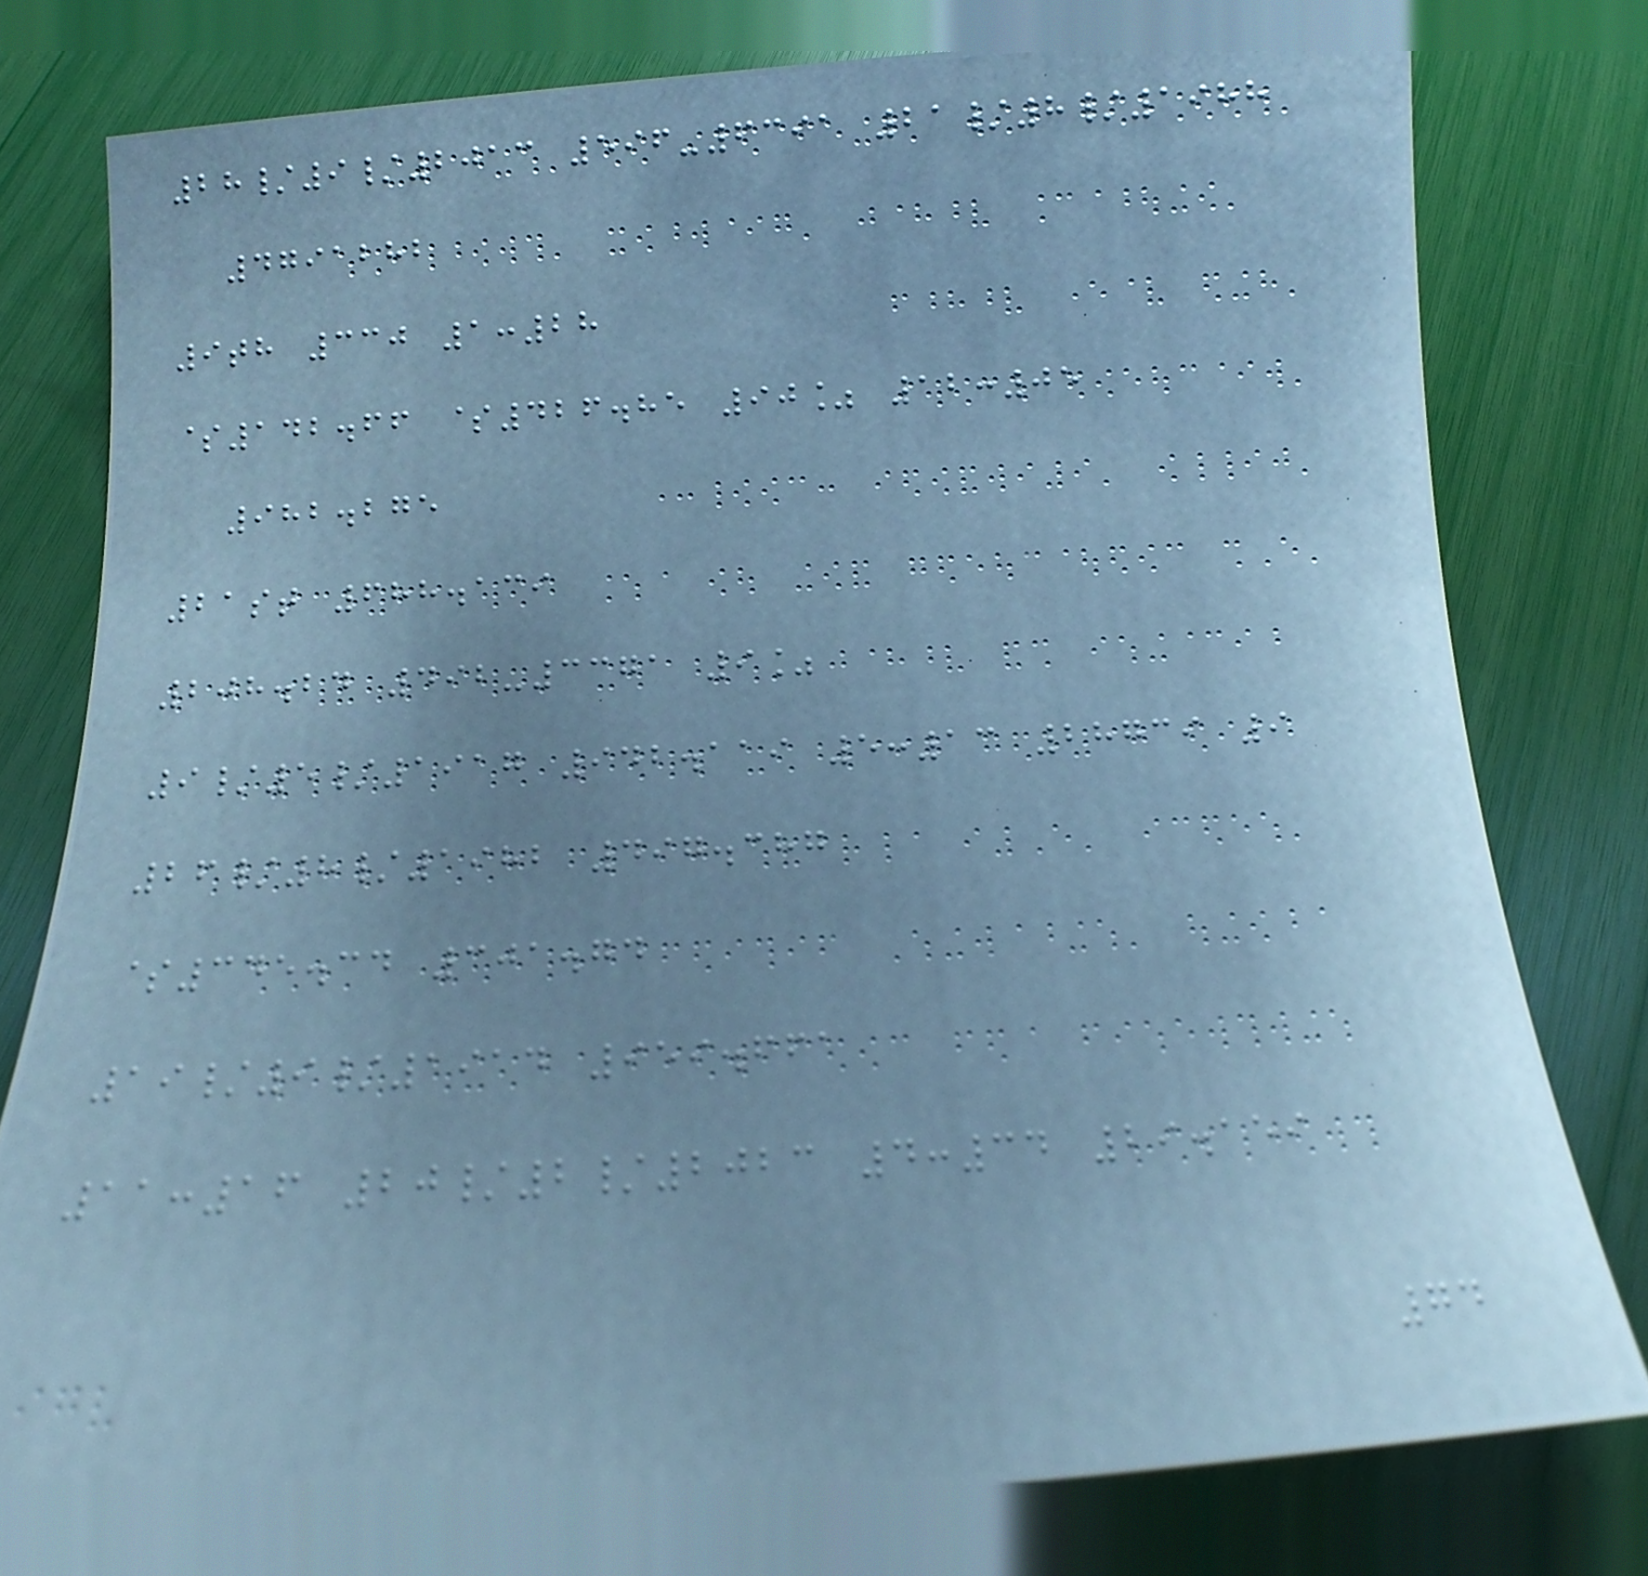28/9/2013 596-6391 21/8/1988
4791282
9th 330 1:28
$142.66 $426.85 90% 12:05
982.275
21st 688.139
208.24 492-3371 9%
9/5/1917 942.119 5:13 28739 9
26/8/1982 497.387
$345.34 301.74
19/9/1914 959.661
11:16 20/2/2023 4:34 29.159
74
